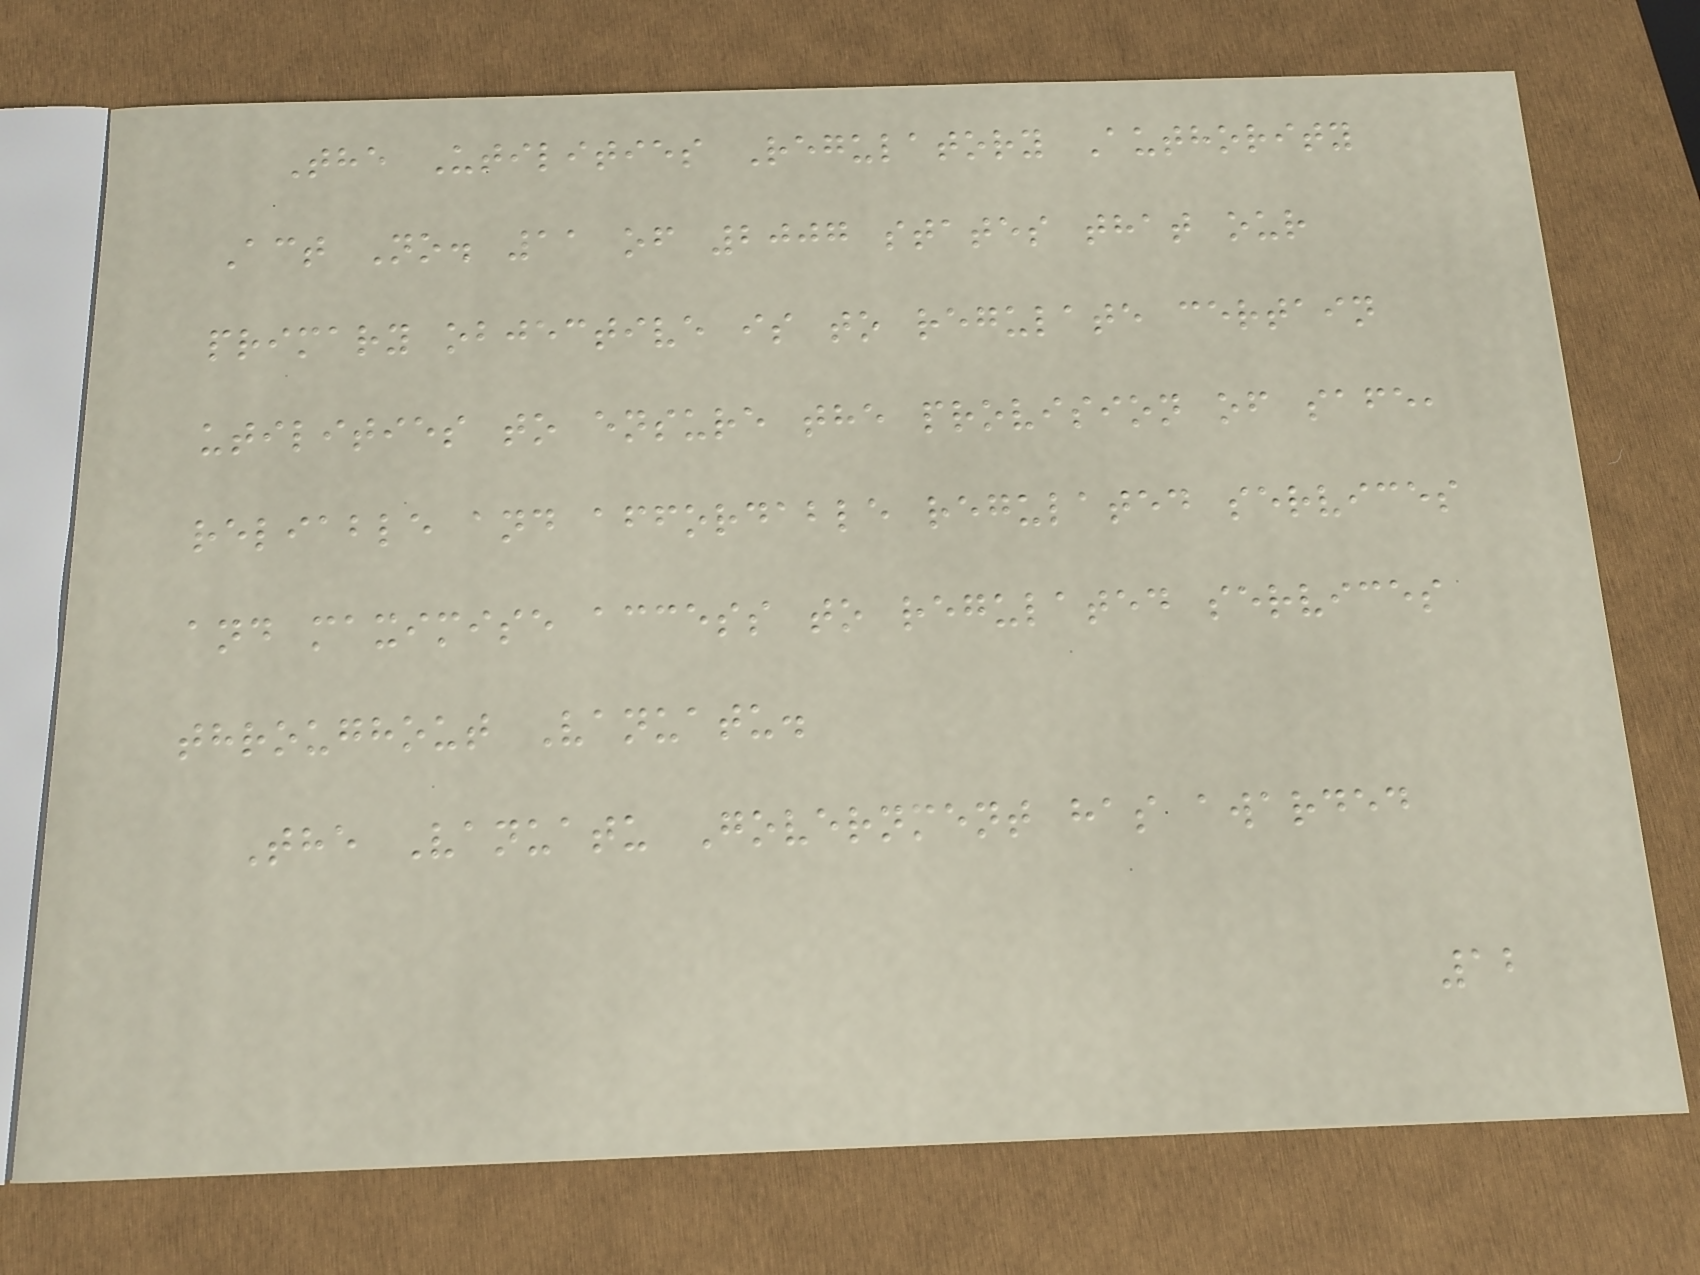The Utilities Regulatory Authority
Act No. 11 of 2007 states that our
primary objective is to regulate certain
utilities to ensure the provision of safe,
reliable and affordable regulated services
and maximise access to regulated services
throughout Vanuatu.
The Vanuatu Government has awarded
12
